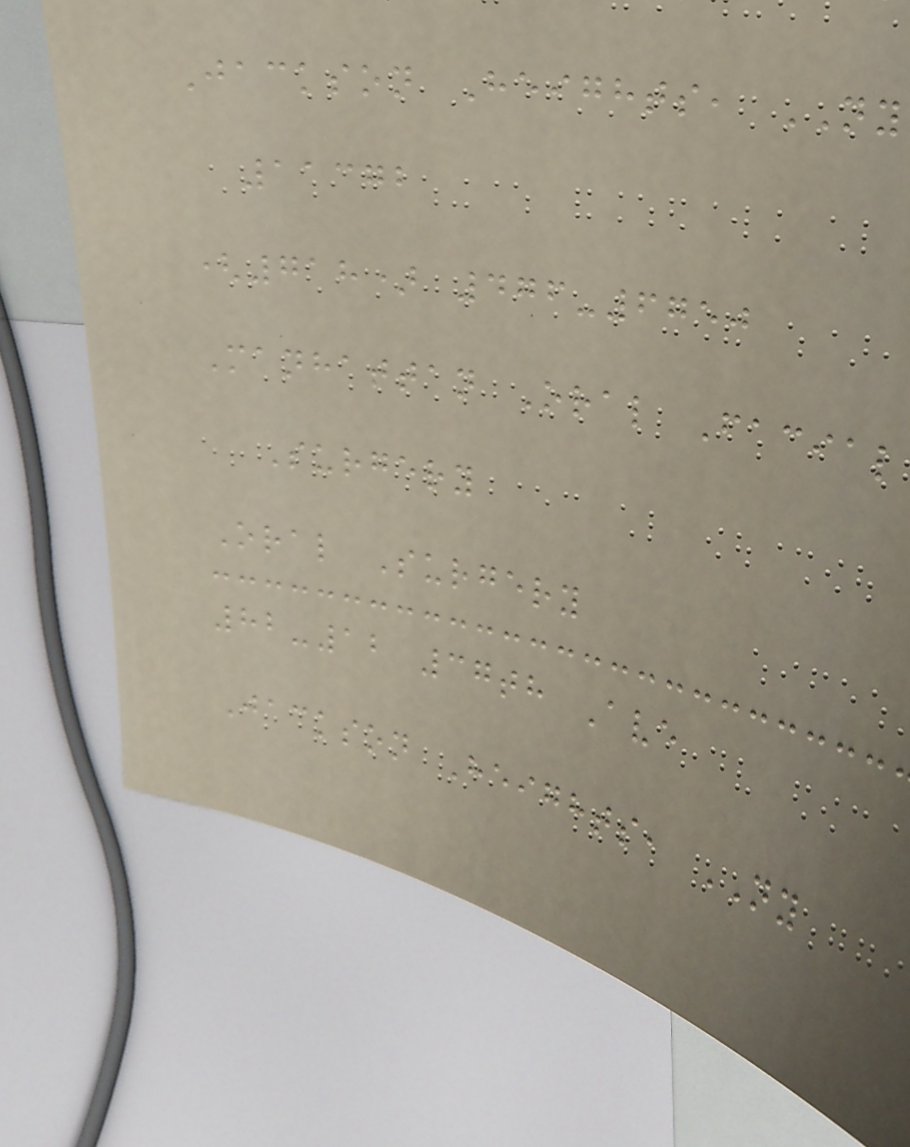Jackson Heights, NY
11372
(718) 476-6750
Manhattan Oral Facial
Surgery
Oral Surgery
82-12 37th Ave
Jackson Heights, NY
